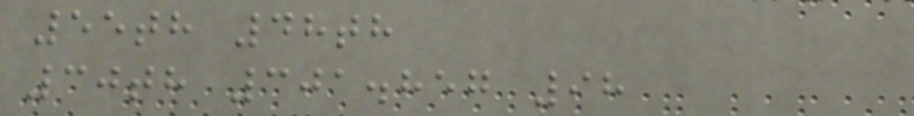55th 48th
30th 301.857 98
